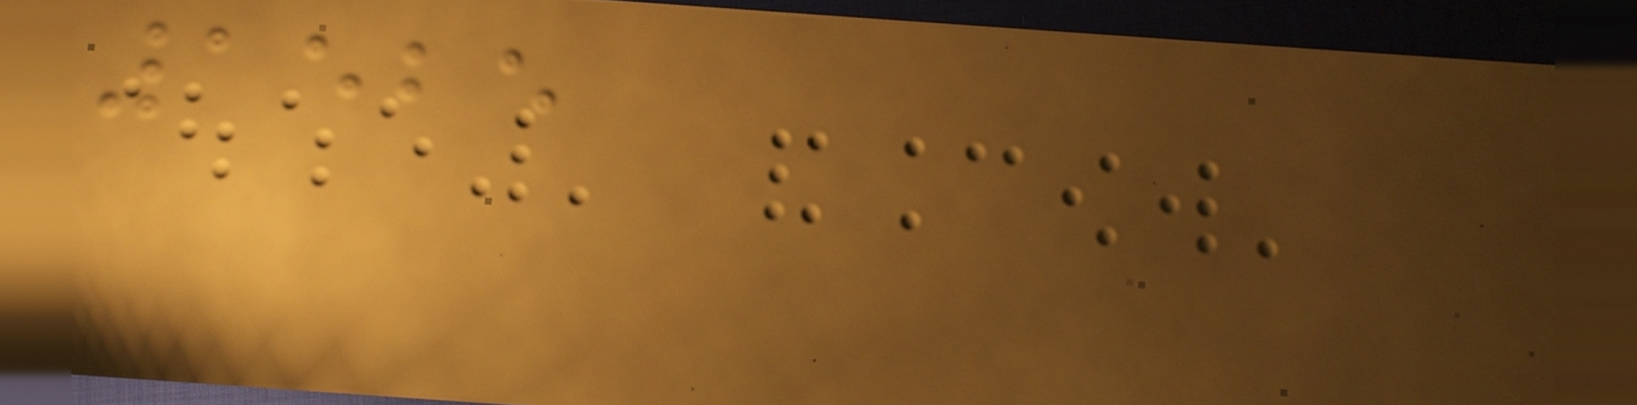1525
